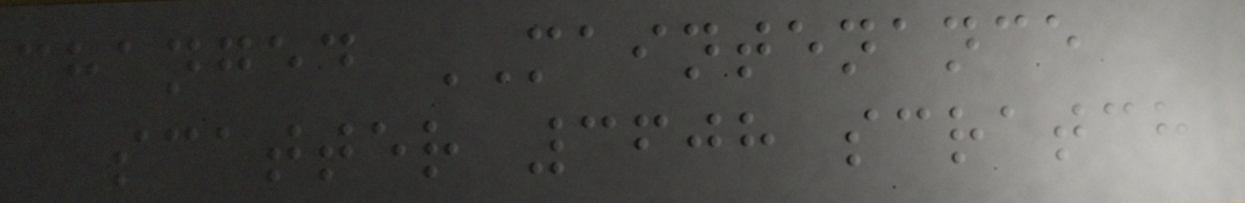changed MAINTENANCE
scatter 3608 scratch
